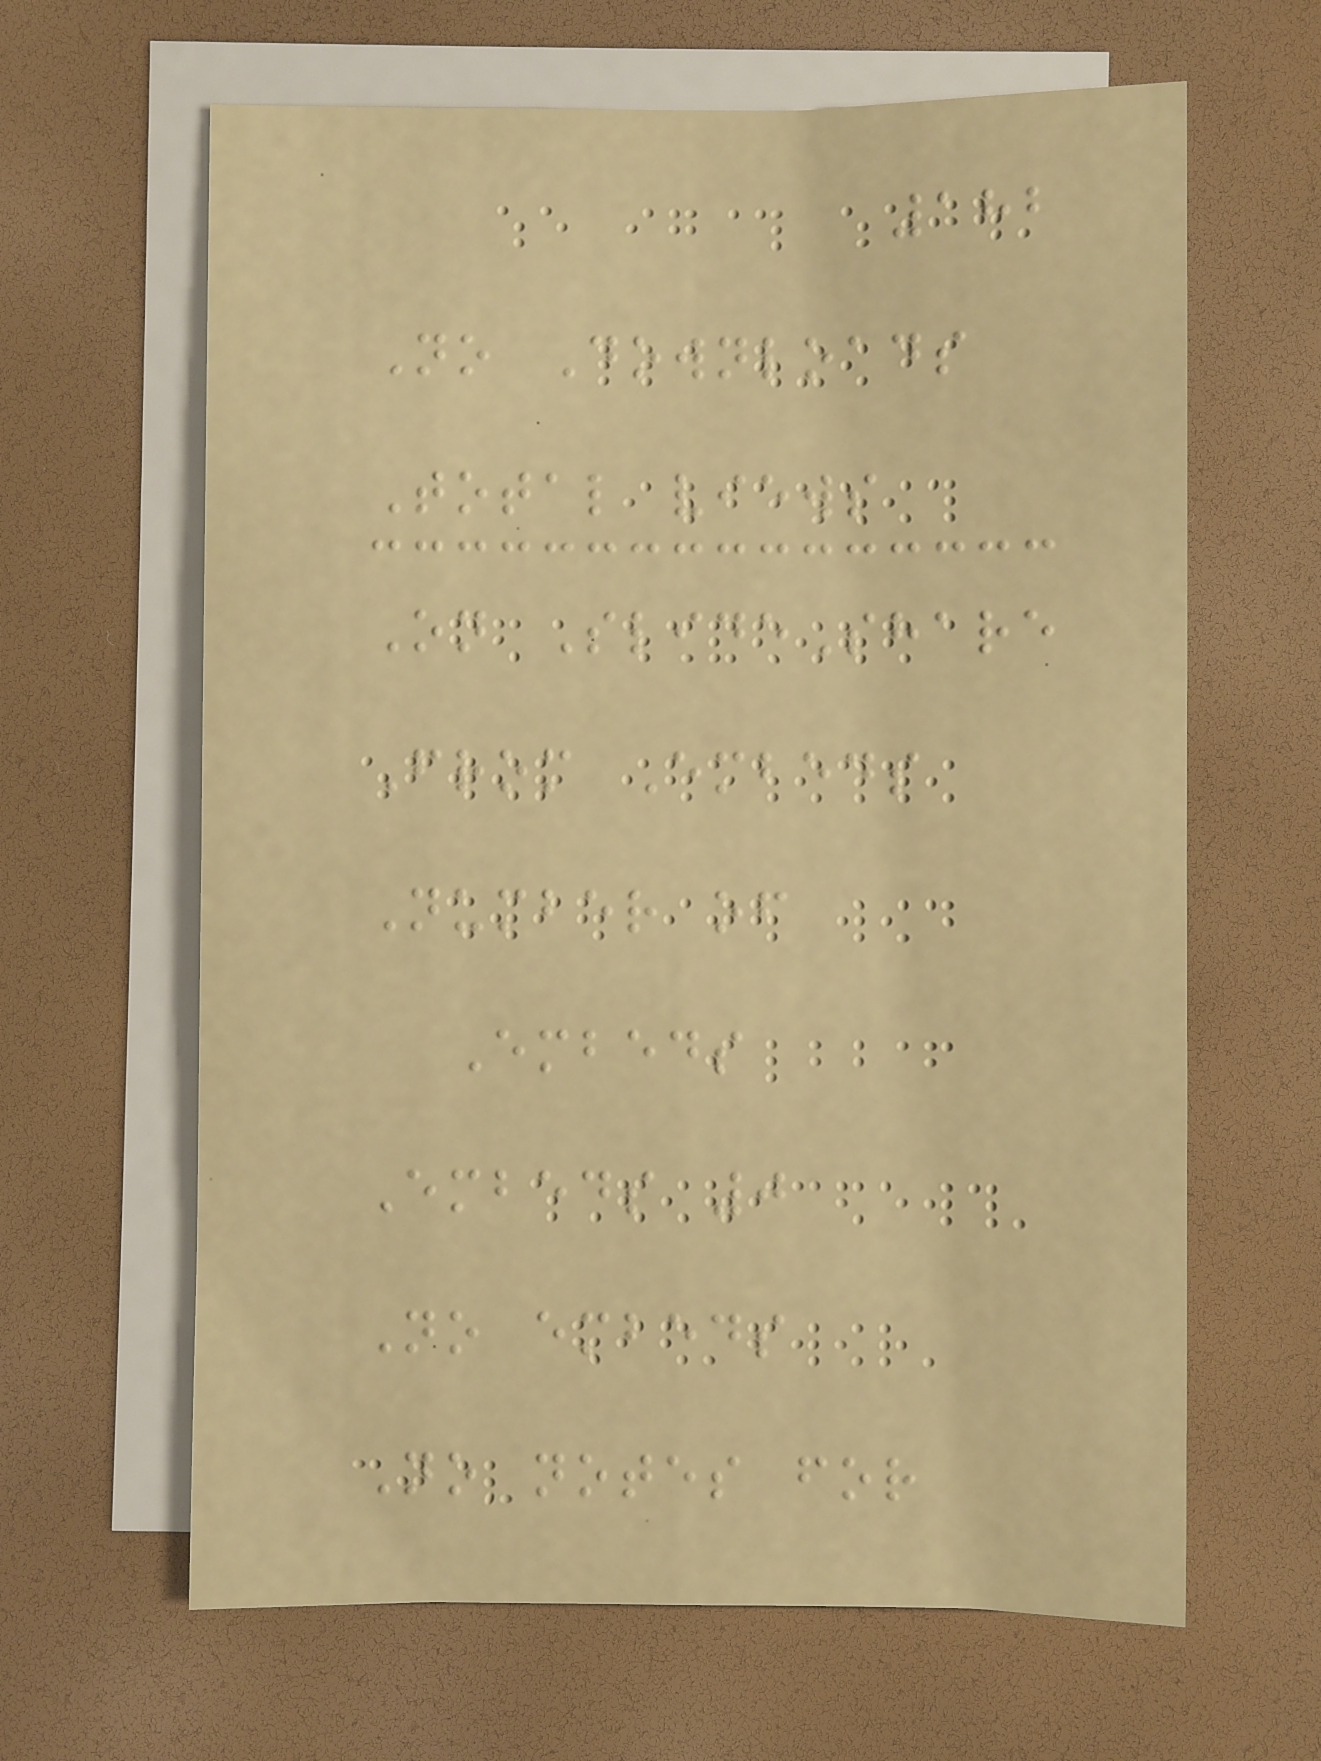182
No Downloads
Total views
On SlideShare
From Embeds
Number of
Embeds
Embeds 0
No embeds
No notes for
